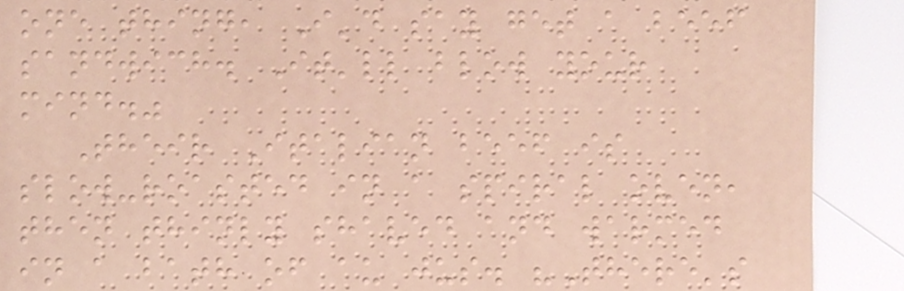one thing, I'd say get a beef
sandwich. It'll blow your
mind."
Their Italian beef is
slow-roasted in a spiral oven,
then thinly shaved and warmed
in a bath of au jus. "There's
